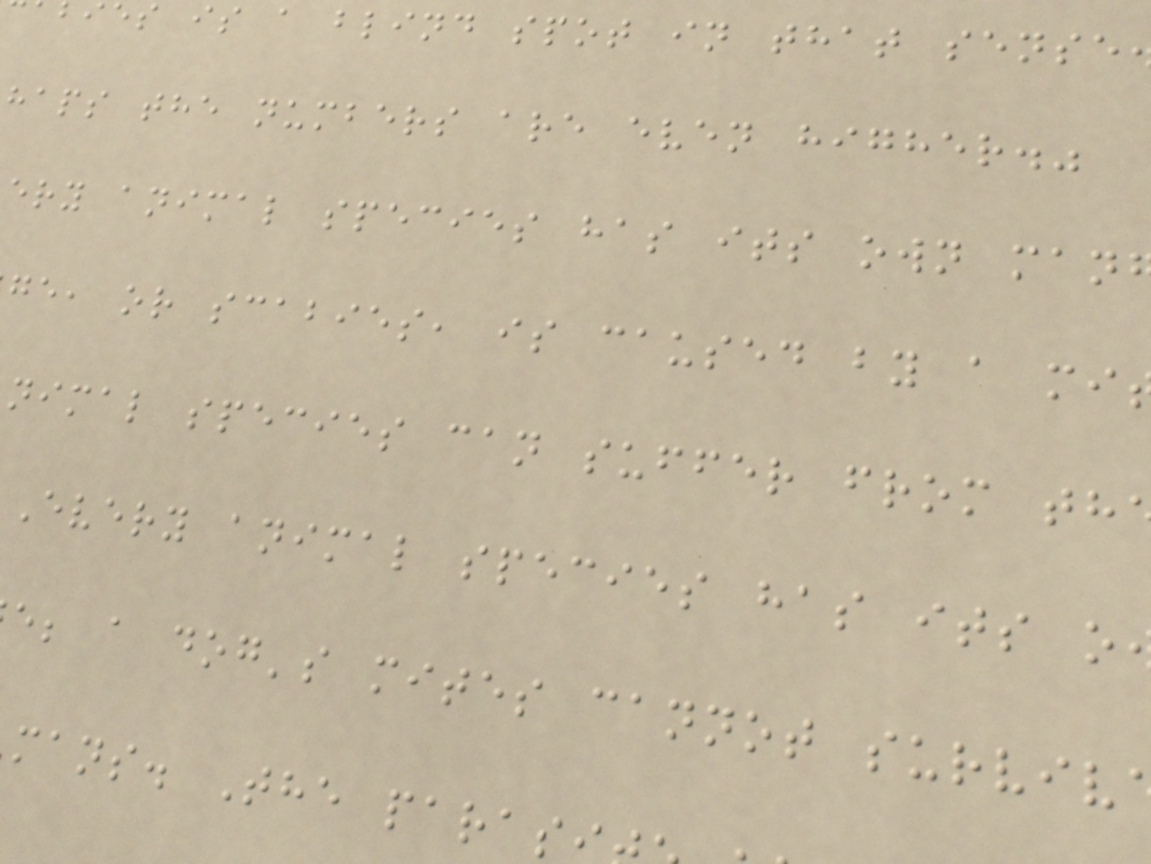ies is a blind spot in that sense
haps the numbers are even higher."
ery animal species has its own man
ge, or scabies, is caused by a mi
nimal species can suffer from th
Every animal species has its o
e; a dog's mites cannot surviv
mans. The paras
